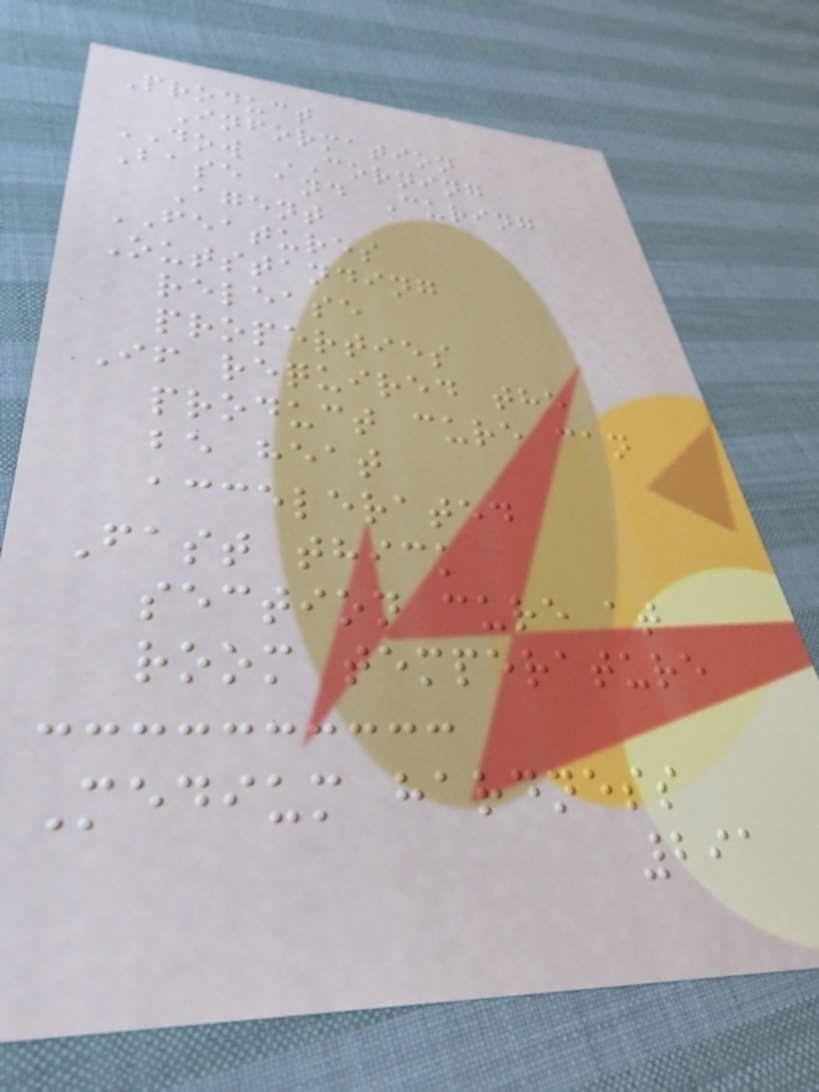Product
Information
DOW CORNING
Base and Curing
Agent
FEATURES
Outstanding
release
properties
If required the
product cure can
be heat
accelerated
Fast thick
section cure at
room temperature
Medium hardness
291
